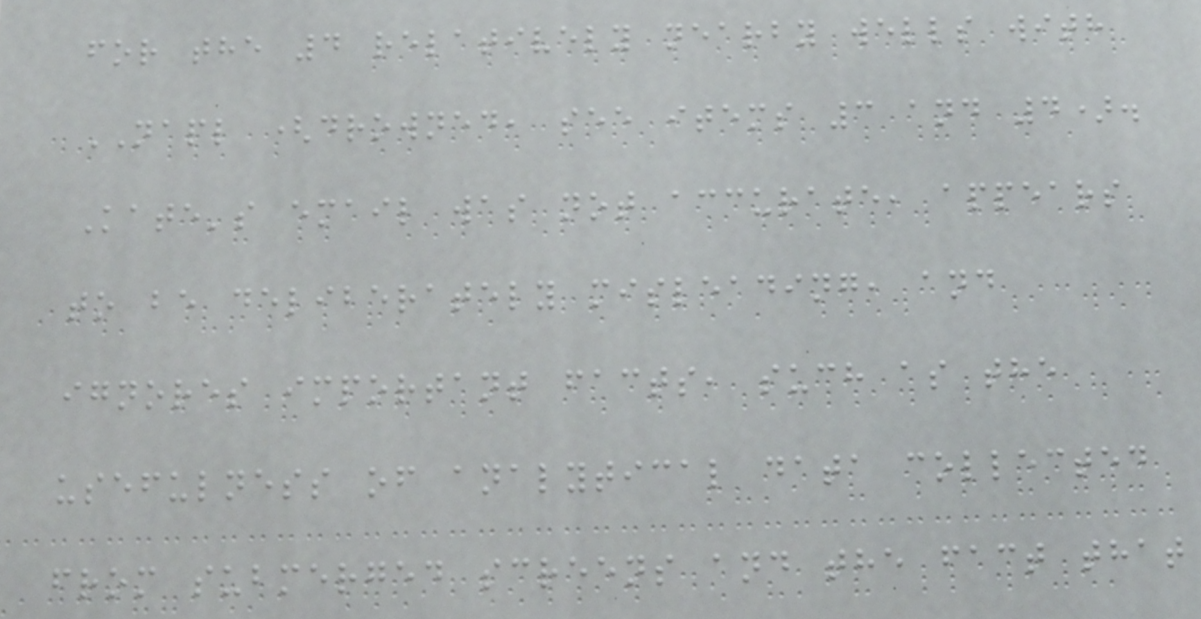for the 4 relatively nearby wells with
NAPL (drowned, see items 3 and 4).
Kate's email was not accurate, appears
to be deliberately misleading, and
ignores important facts, such as the
usefulness of analytical data collected
from submerged screens and the fact that
